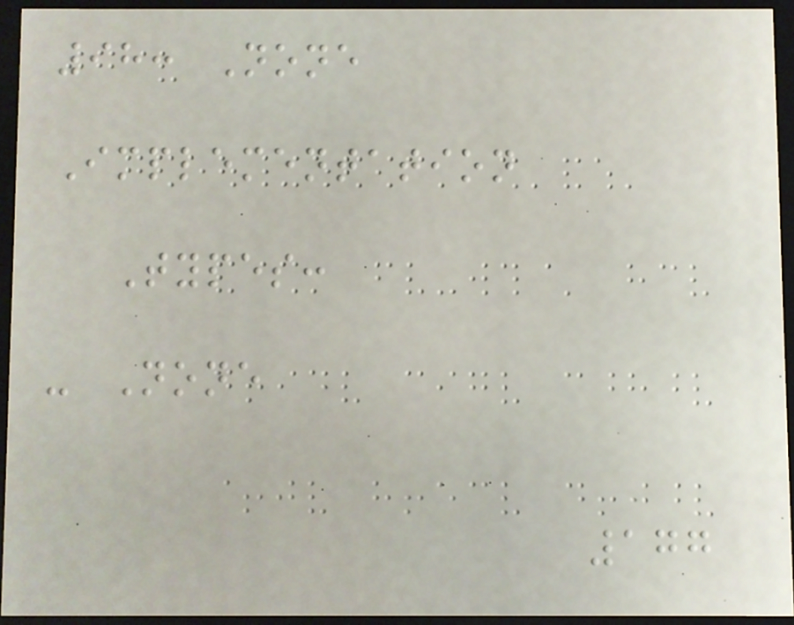98: None
Implementation
Types:
- None
177
